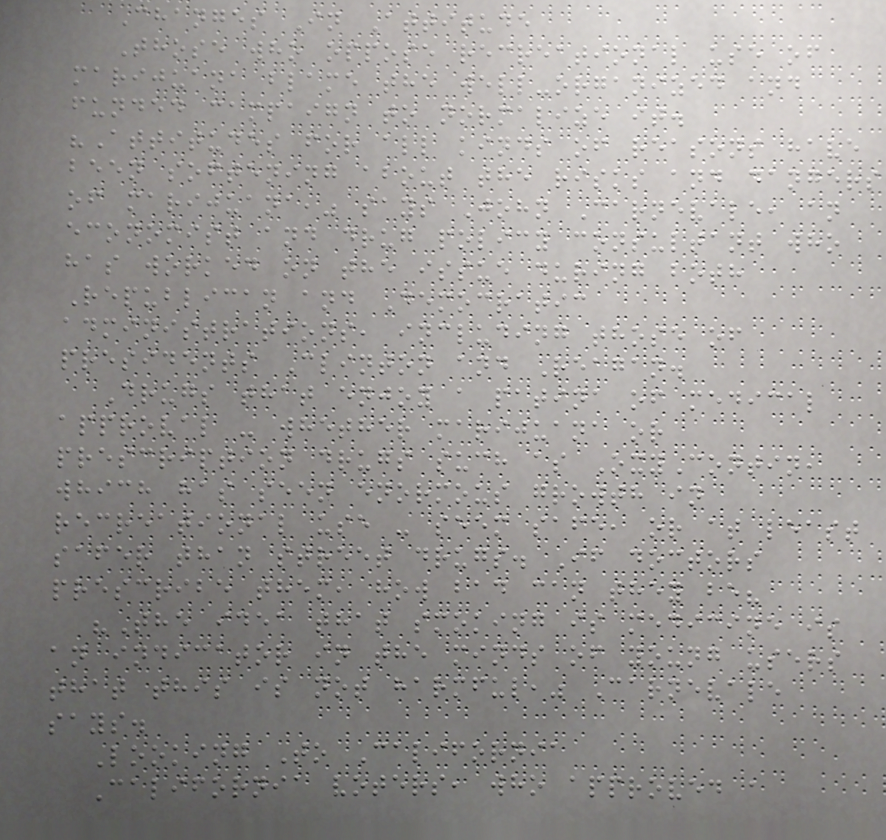Changes In Attitude
Those who oppose recreational use of
marijuana blame the well-organized and
funded campaign to normalize it.
"Attitudes for all kinds of reasons have
been softening about the risks and dangers
of marijuana," says John Carnevale, an
economist and drug policy consultant who
has worked on the issue during both
Republican and Democratic
administrations, including those of
presidents Clinton and Reagan.
Drugs that enjoy a patina of medical
approval - whether marijuana or
prescription drugs such as OxyContin,
which has seen enormous growth in
recreational use - seem safe, or at least
safer than street drugs. If doctors
prescribe them, how bad can they be?
"The idea that smoking is medicine is
an indicator in the minds of young users
that this is not harmful," Carnevale
says.
Looking To California
California voters, who approved a
